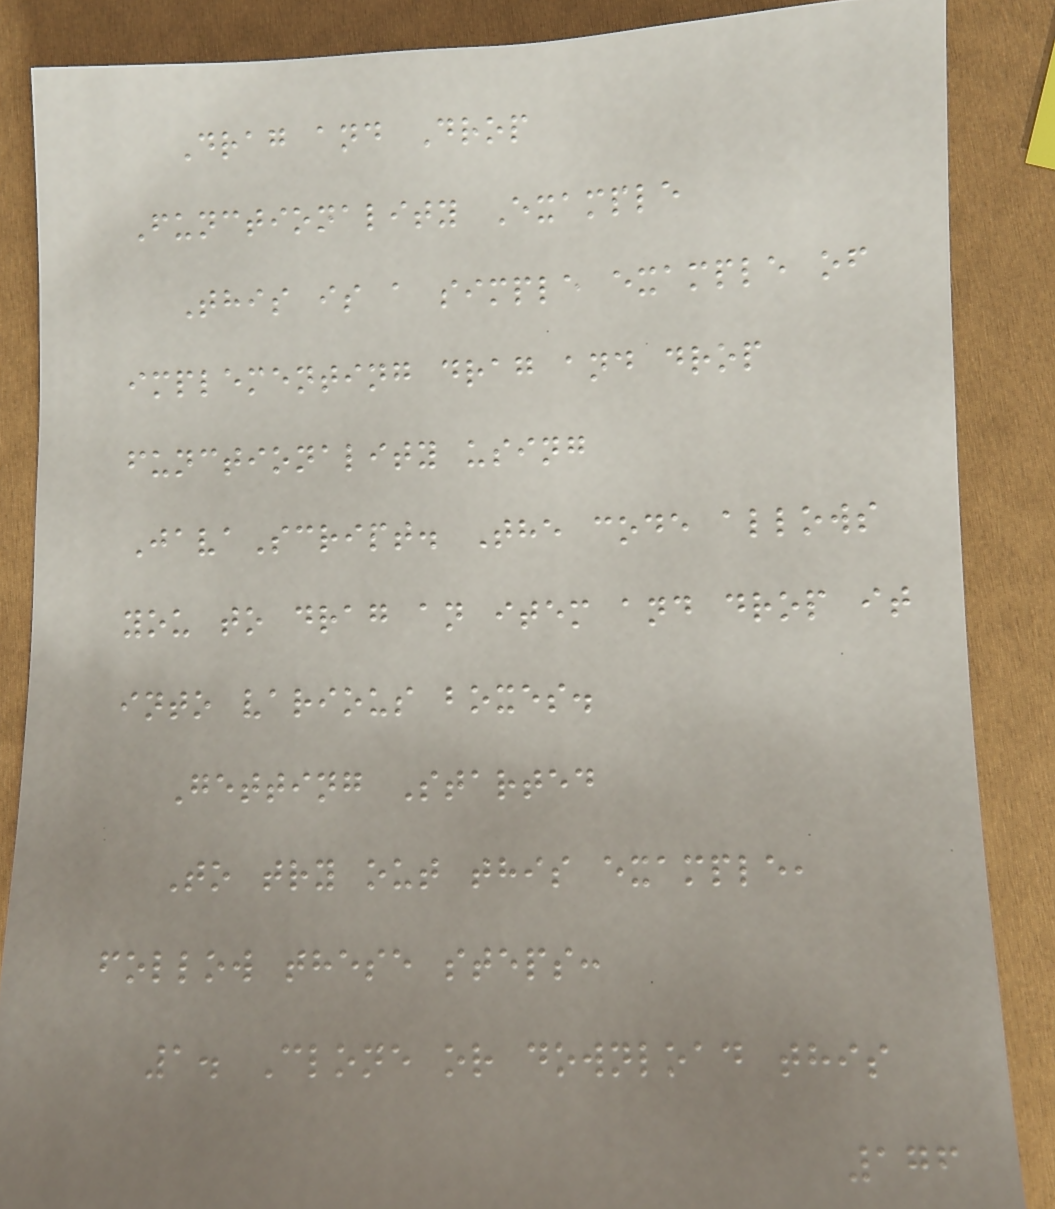Drag and Drop
Functionality Example
This is a simple example of
implementing drag and drop
functionality using
JavaScript. The code allows
you to drag an item and drop it
into various boxes.
Getting Started
To try out this example,
follow these steps:
1. Clone or download this
176
